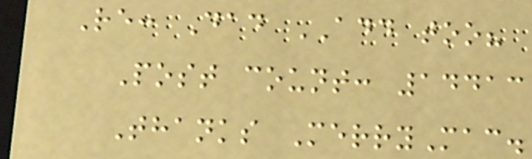Re: Dad ADD too?
Post count: 14413
Thanks MerryMac.
